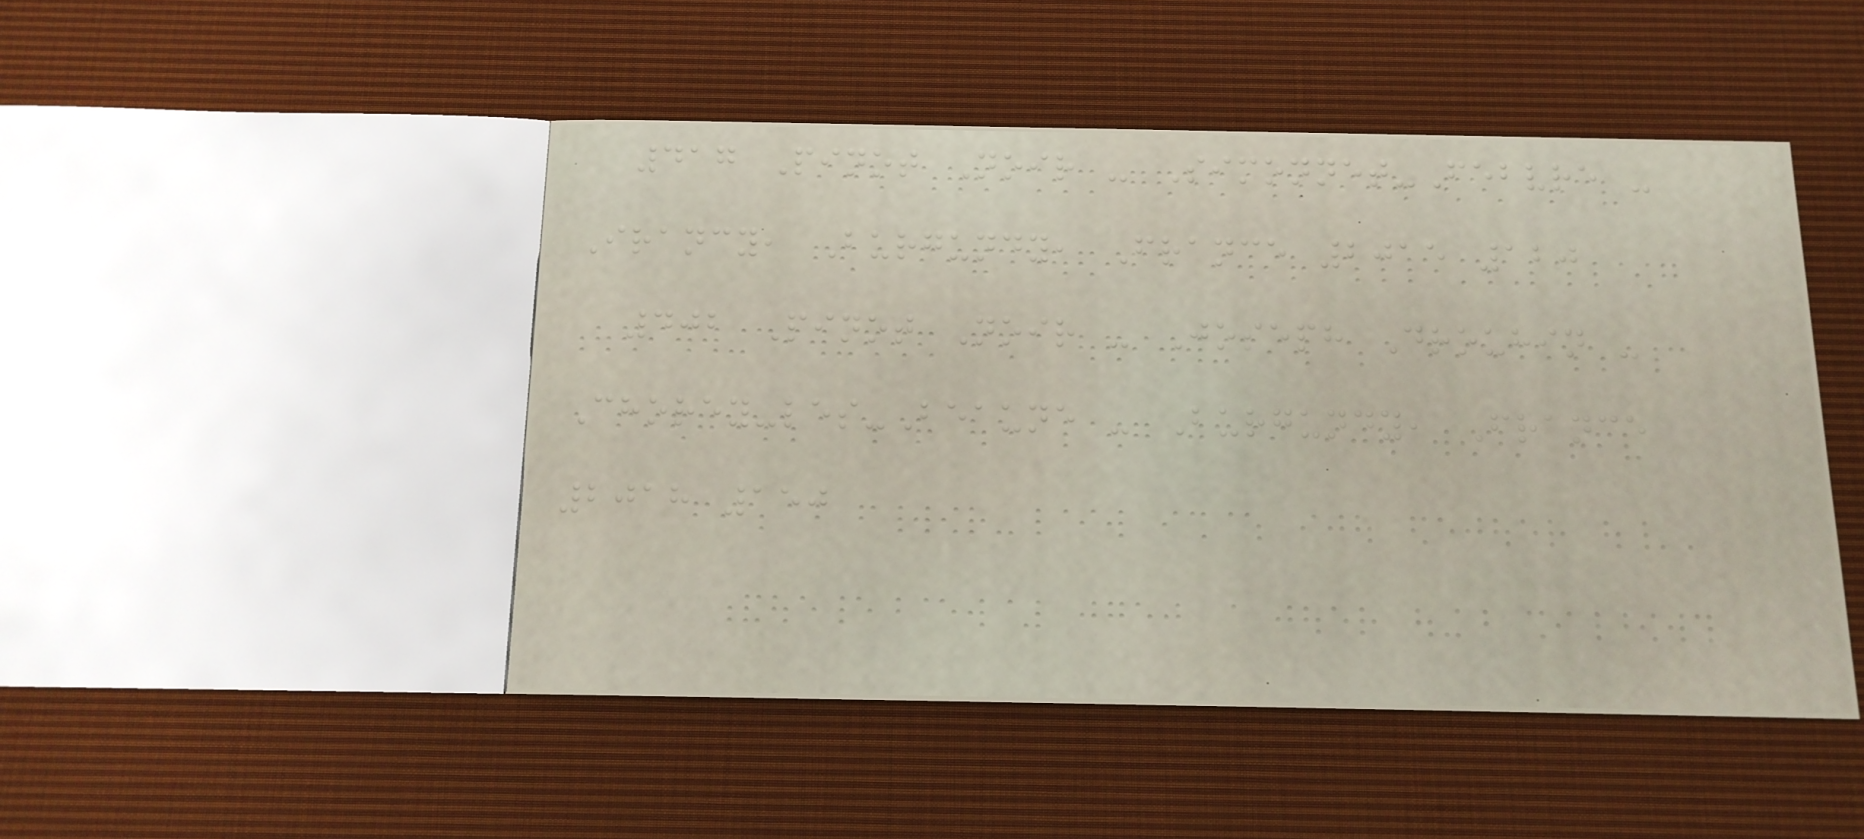417 Pinot Noir - Simonnet-Febvre -
Irancy, Burgundy, France 2015 120
402 Pinot Noir - Joseph Drouhin -
Chorey-les-Beaune - Burgundy, France
2018 150
